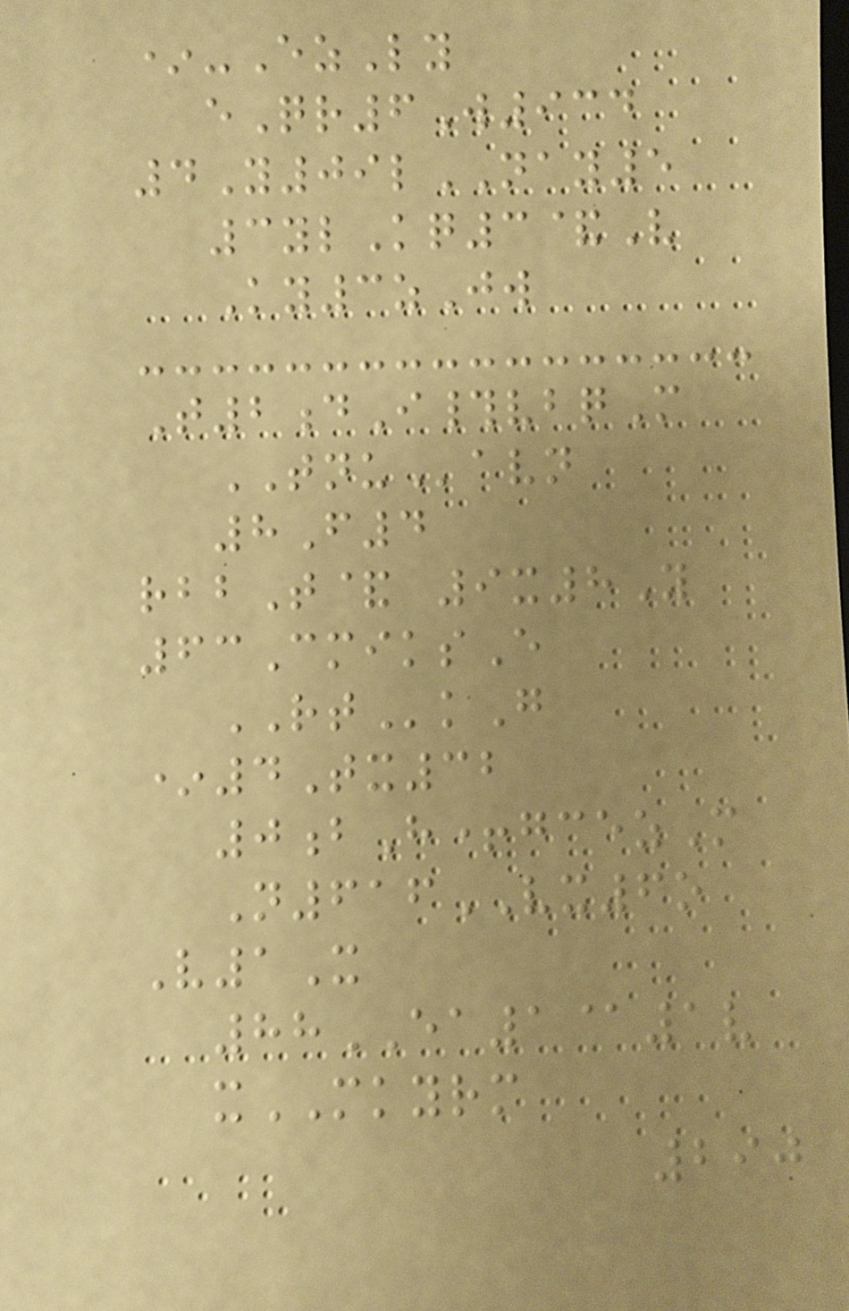*-EzLy
eQr6W934
4Y09lNAY5
3ylKq3&V
Ky3zJw
T2dI#vbqM
TNUavn
8F4
rbbT& 9x8Y
63CmiksE
RTkG
*4Tx32
0bH+gcezM
N616VX6o
V1X
88EA1@1v
xMKYRM
290
